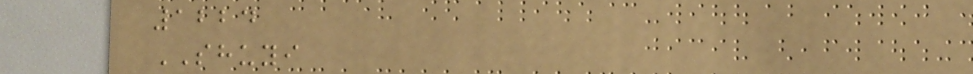1224
SHUYI
